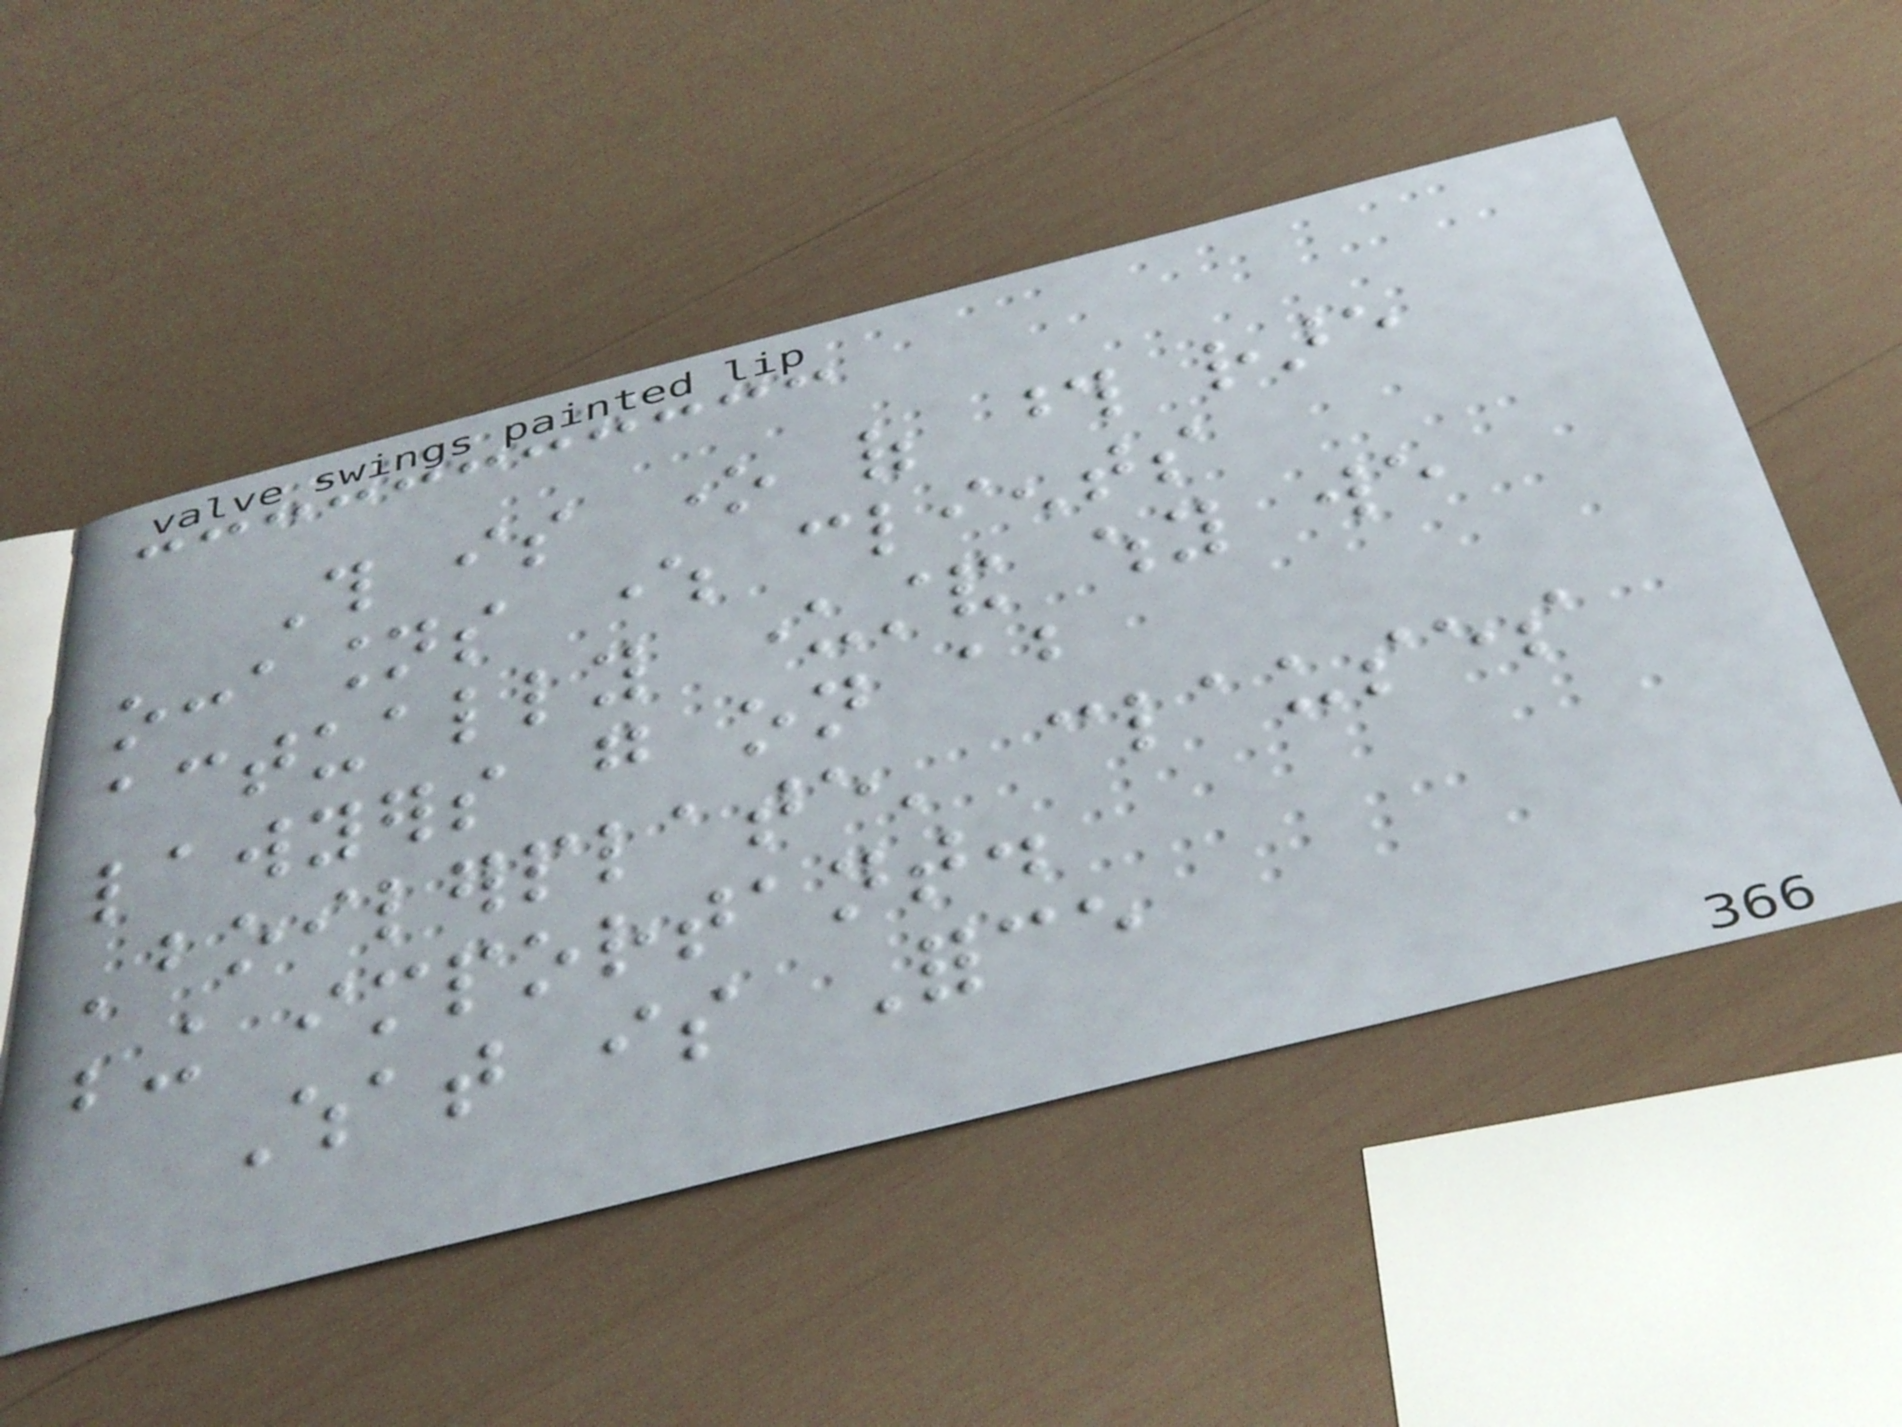This is one of those rare
occasions where clients
actually understand why we
lawyers go on about
'boilerplate' clauses
being important.
What is Force
